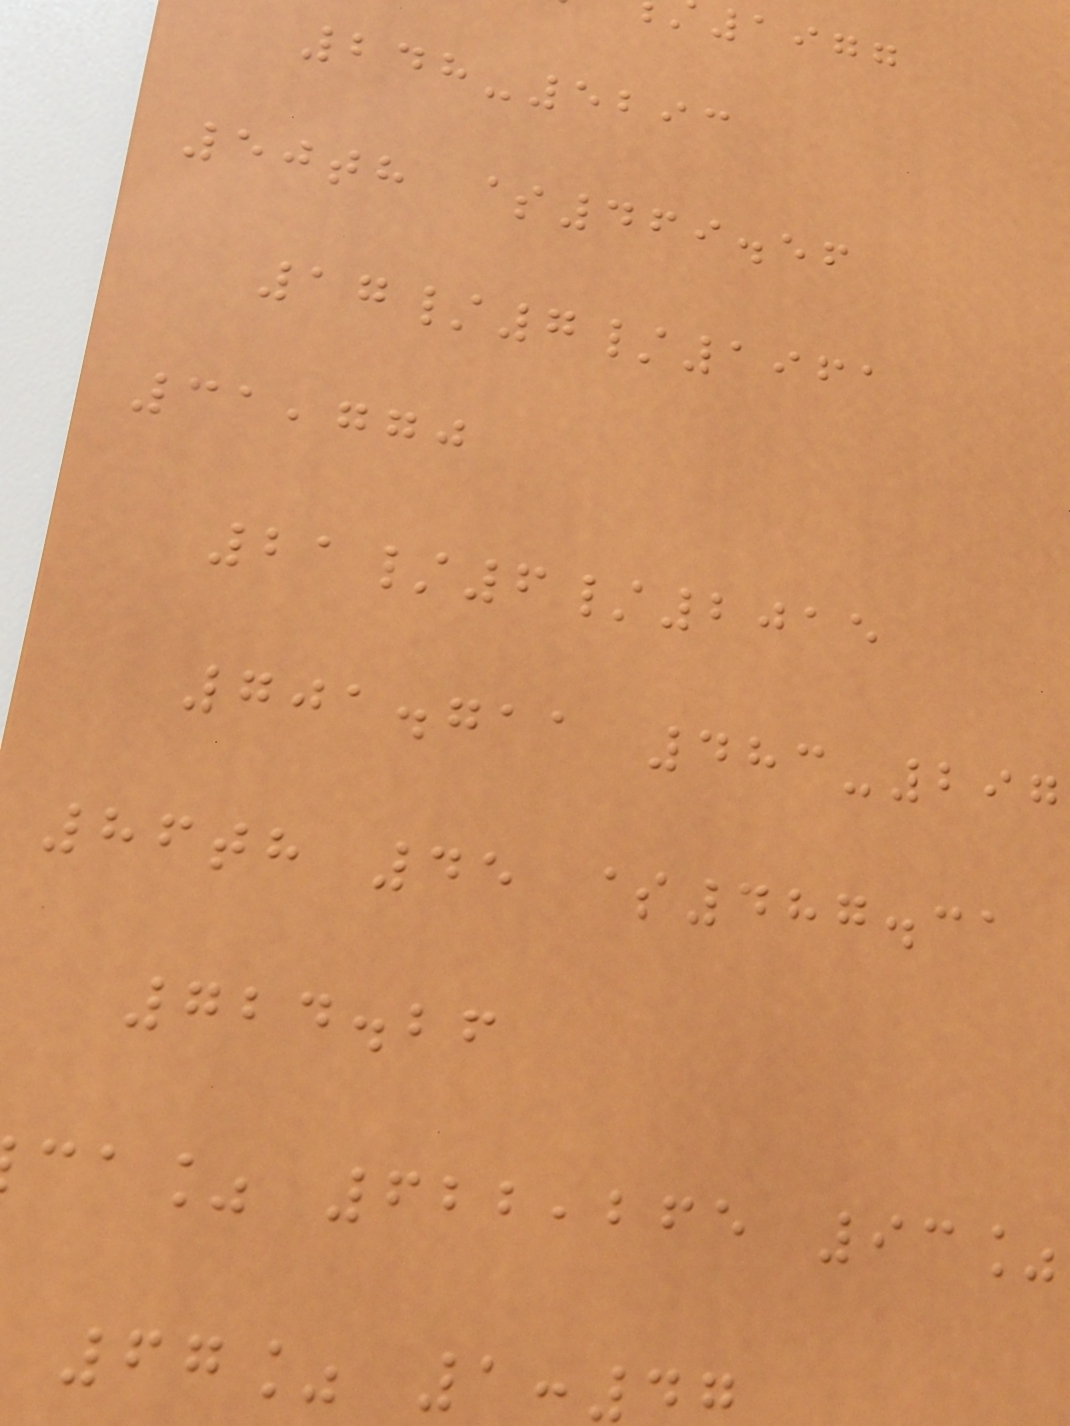1977
248-5293
50th $469.56
17/7/1961
31,770
21/6/2015
701.711 483-297
86th 45 $487.31
724.26
ca% 622,265 93%
67% 1:
